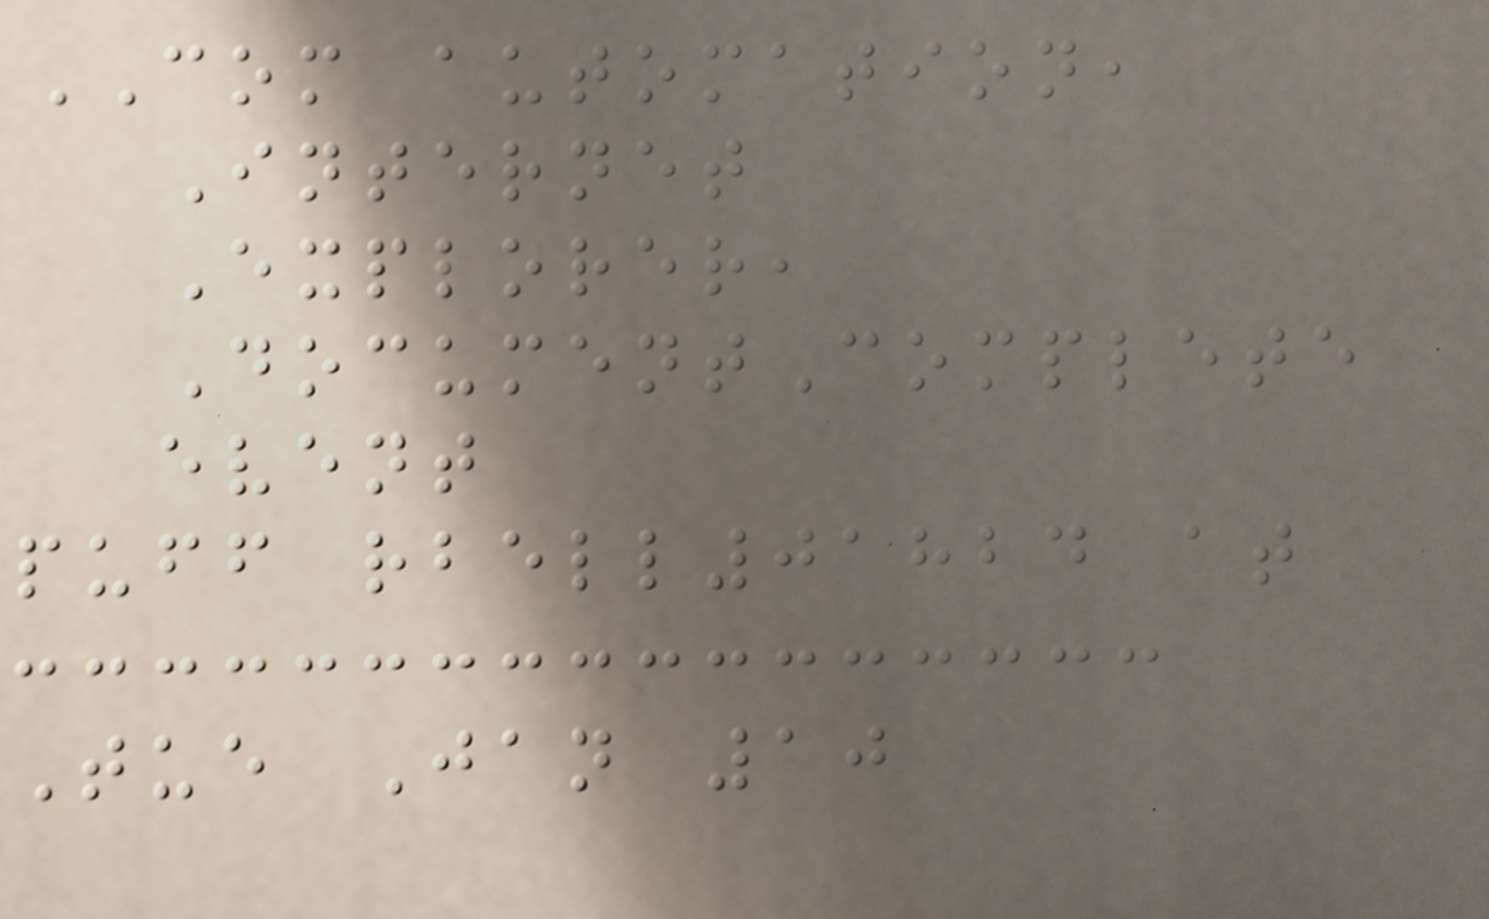COM automation,
Internet
Explorer,
DocumentComplete
event
puff rbell01824 at
Tue Jan 10
